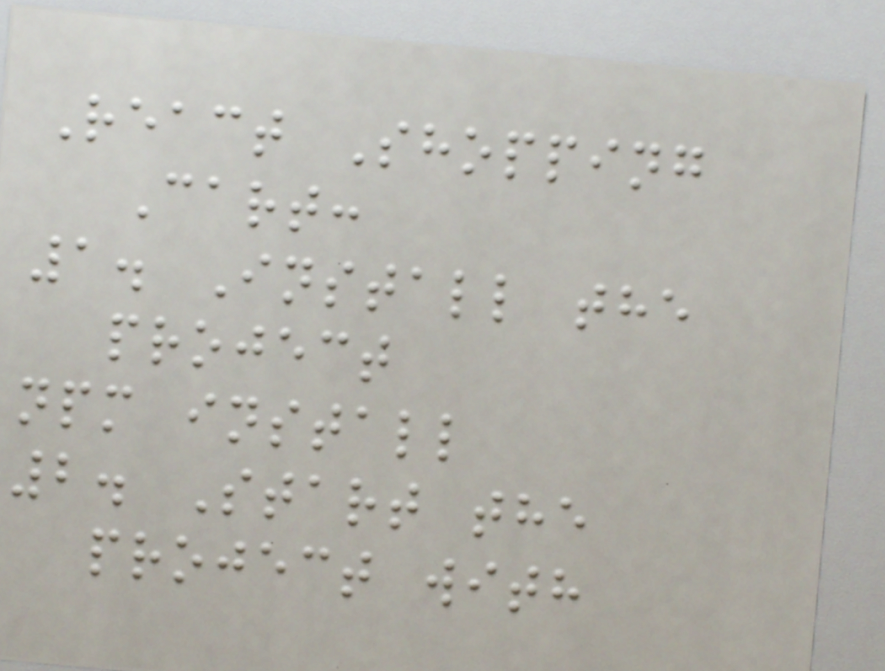React Shopping
Cart:
1. Install the
project
npm install
2. Start the
project with
